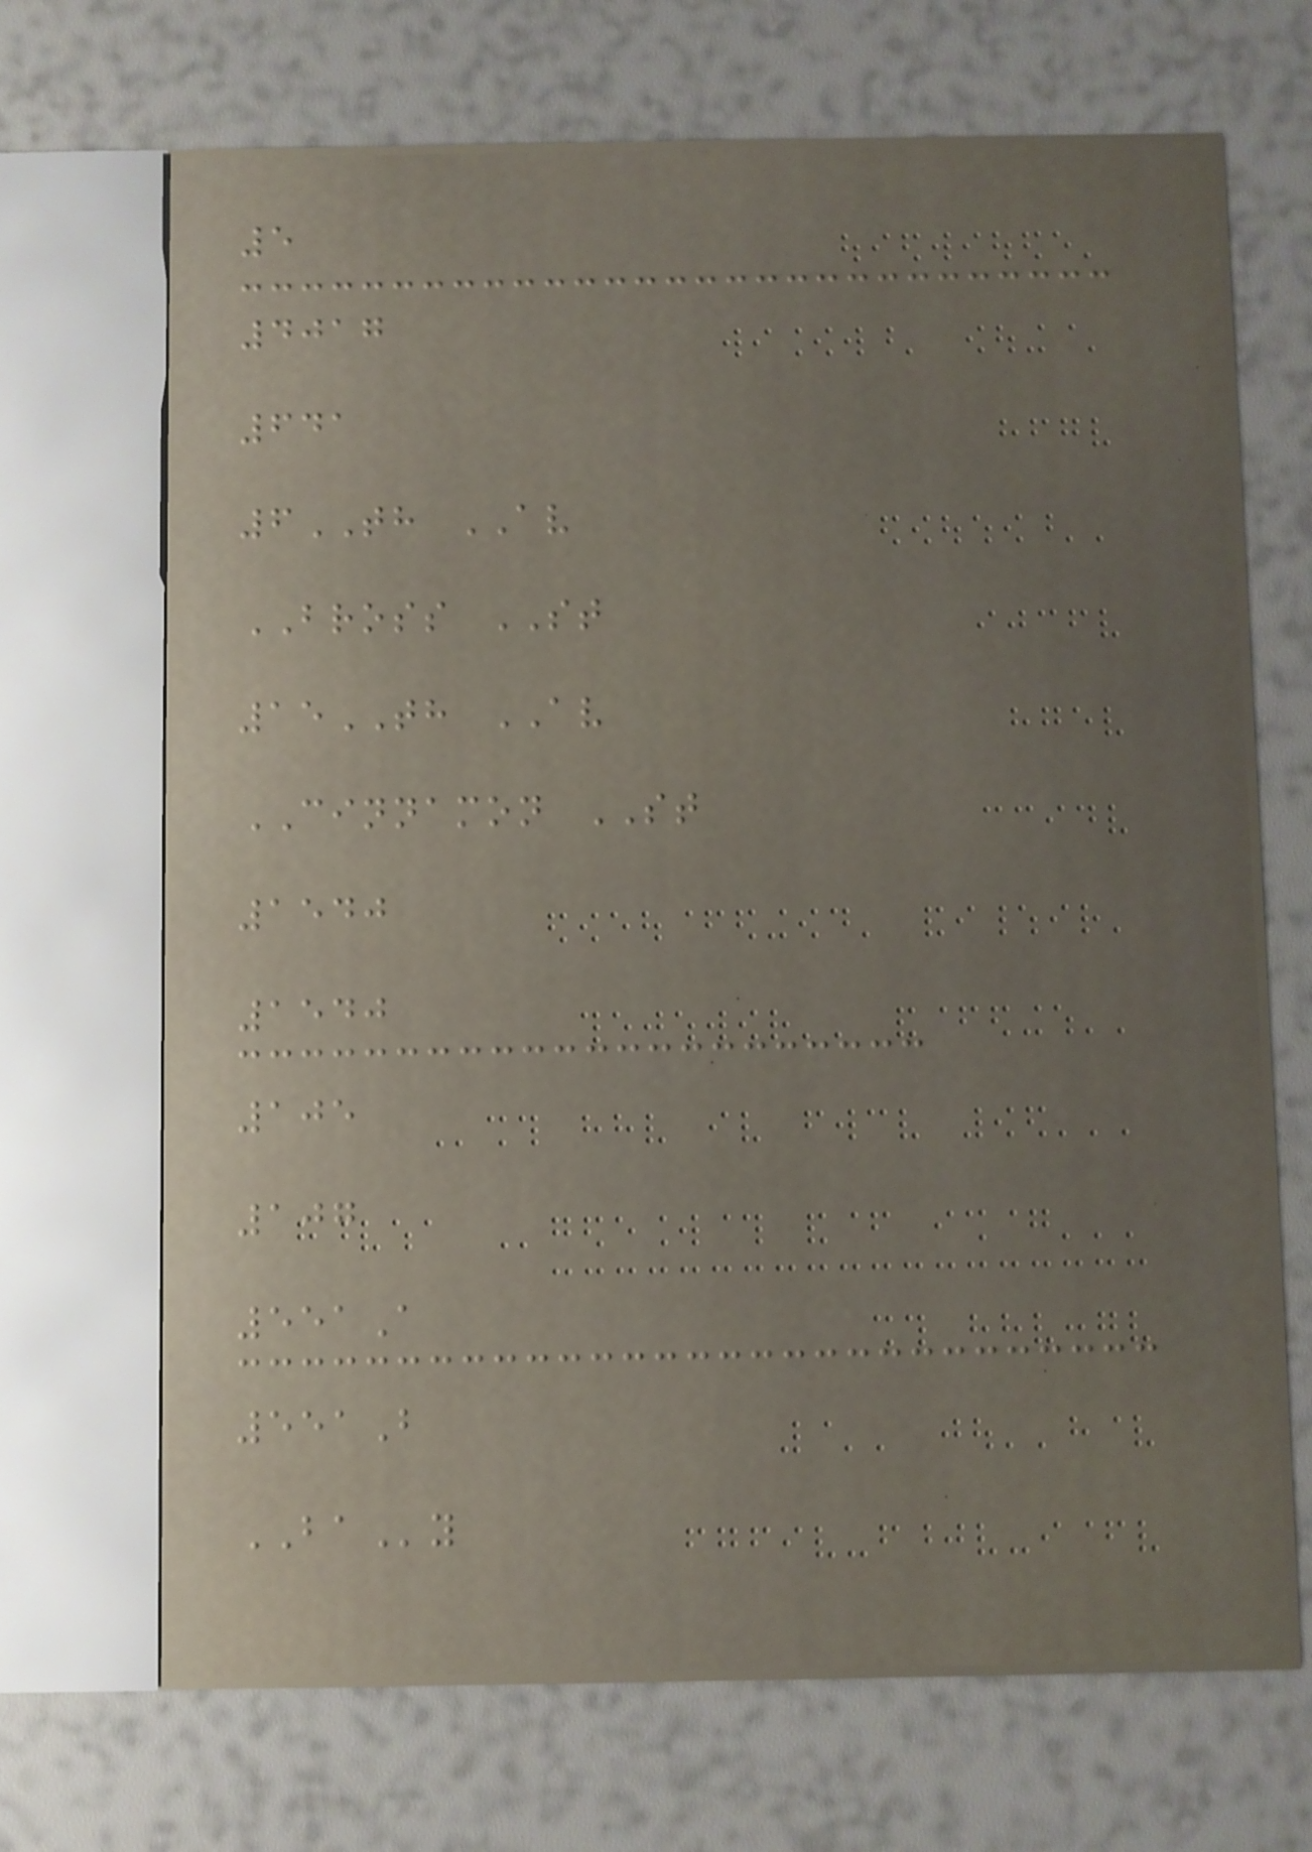5
4017
641
6TH AV
BROSS ST
15TH AV
CINNAMON ST
1540
1540
105
107
551A
551B
BAy
